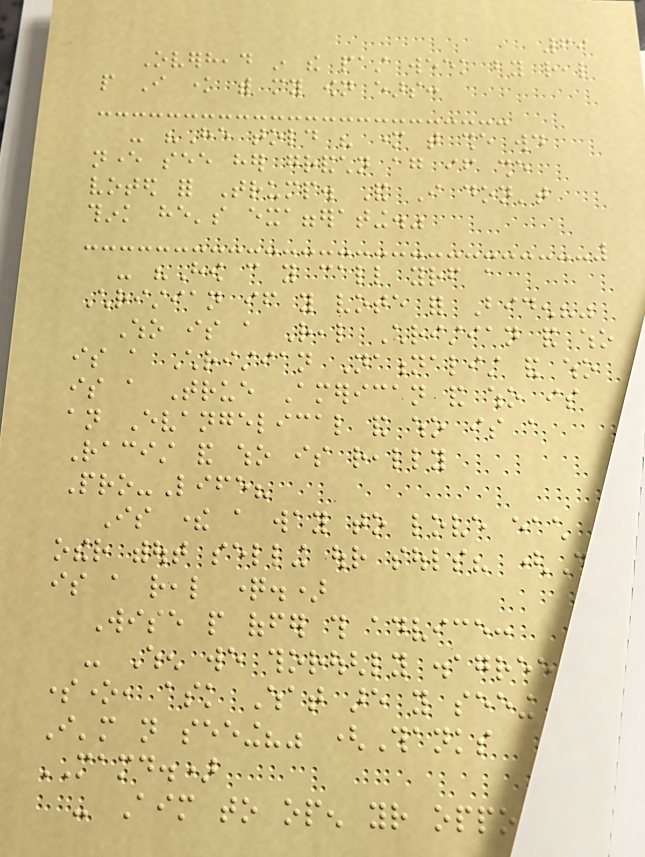69
Overhead in the past week by real
people I know with my own ears:
- "He told his mother that she would
never see her grandchildren again if she
voted for Trump. And I don't
think he's exaggerating."
- "How can you call yourself a
Christian if you vote for Biden?"
Who is a Real Christian and who
is a Christian Nationalist and who
is a True American and who is
an Evangelical and who is a
Racist and who is really
Pro-Life?
Is there a way to love each
other without selling our souls? (This
is a real question.)
Wise people offer this advice:
- When we thoroughly disagree with
someone, ask What are you seeing that
I'm not seeing?" (Thanks
MAMD.)
- Aim to open your opponent's
